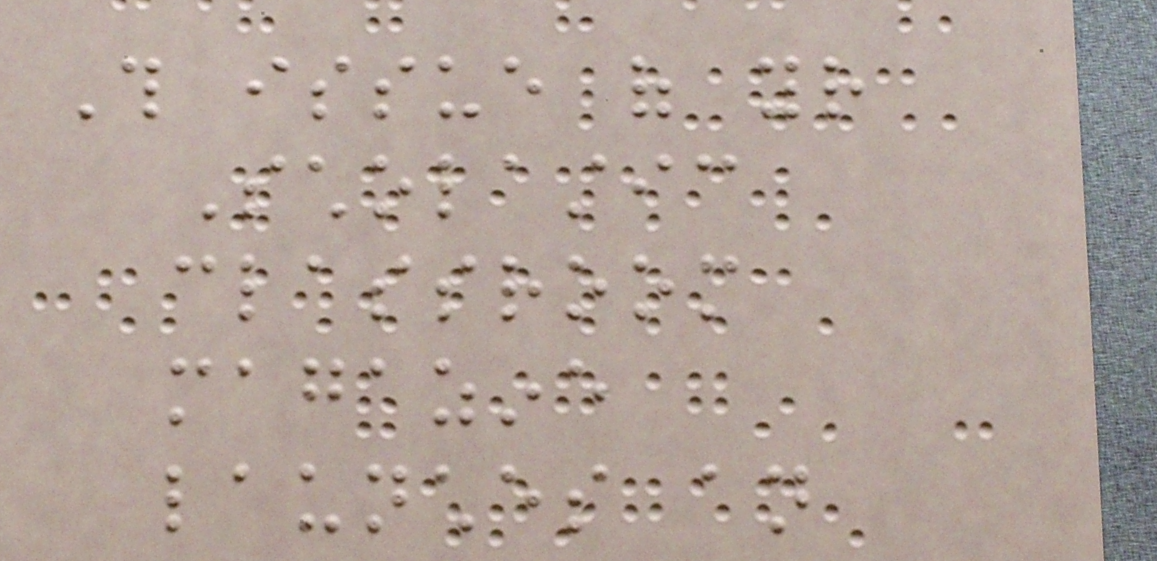This issue of your
Scholastic
classroom
magazine
launches an
